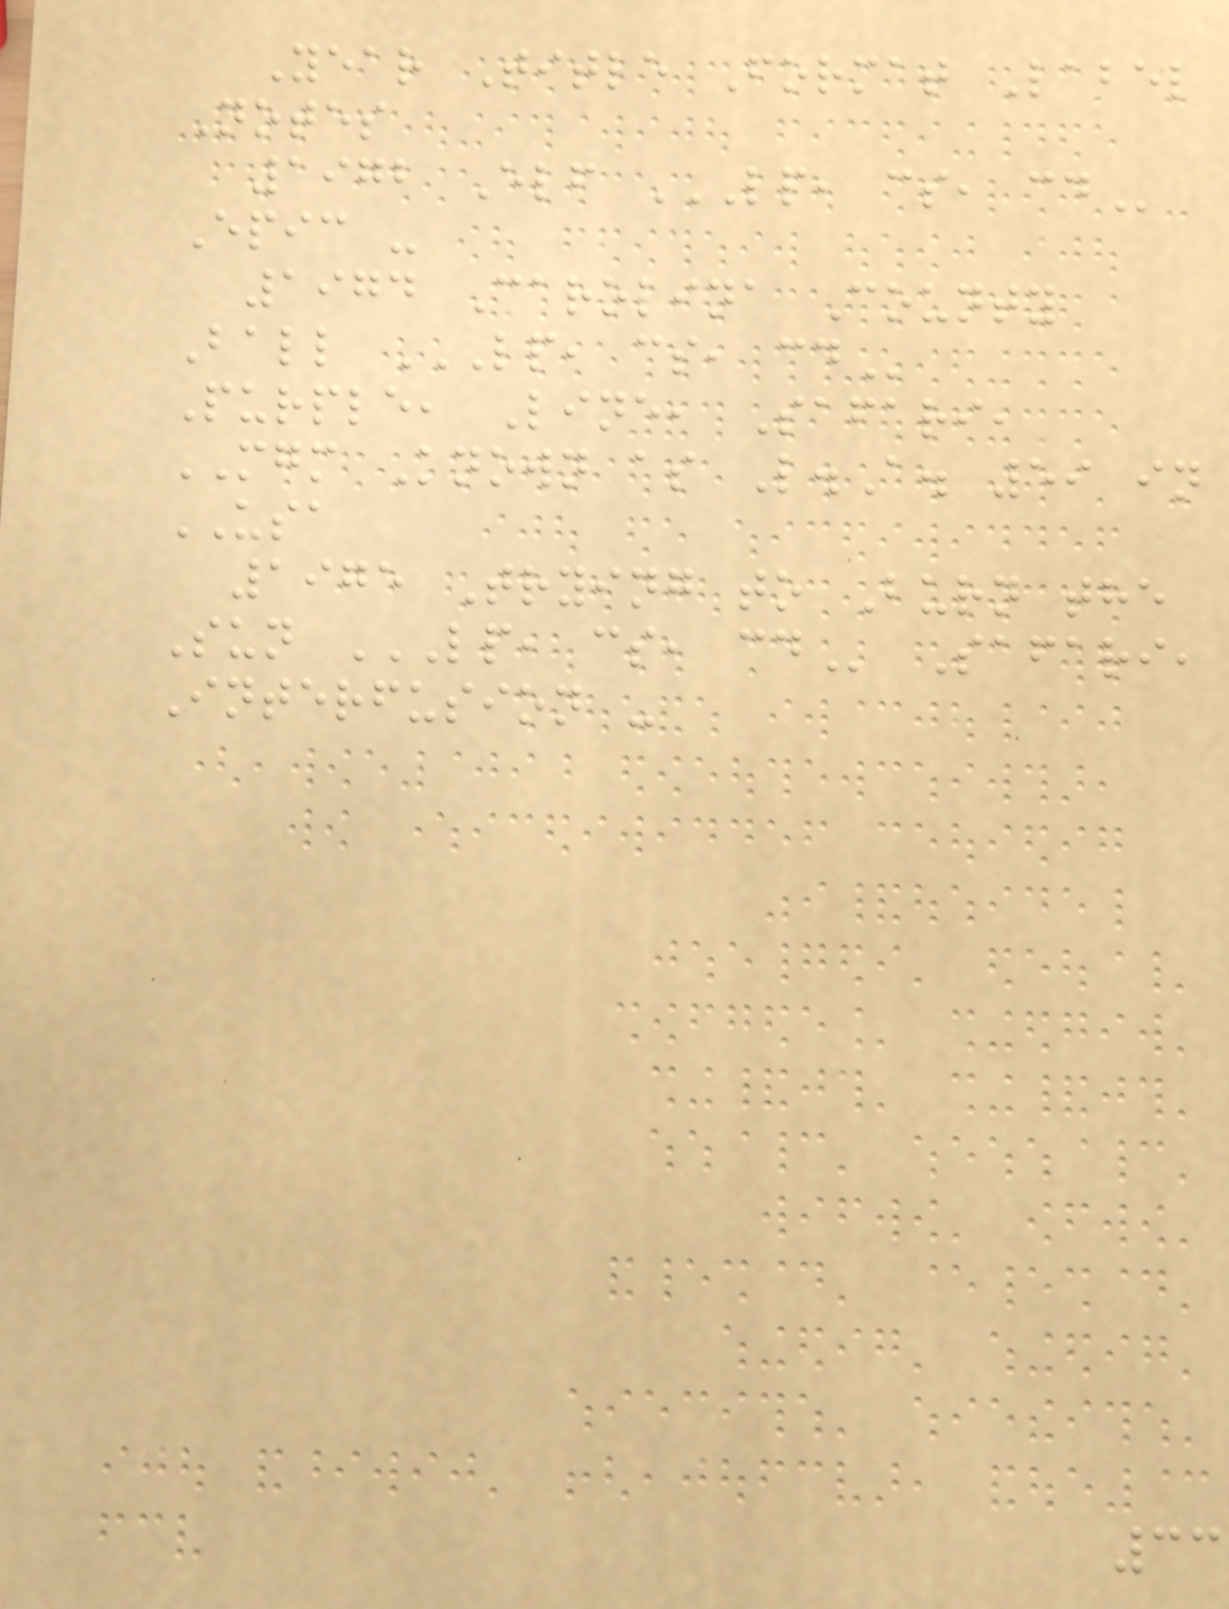Year Title Format Label
Notes
1972 Elf LP, CS, CD
Epic -
1974 Carolina County
Ball LP, CS, CD
Purple, Line, Safari,
MGM Known as L.A. 59 in
USA
1975 Trying to Burn the
Sun LP, CS, CD Safari,
Interfusion -
33
